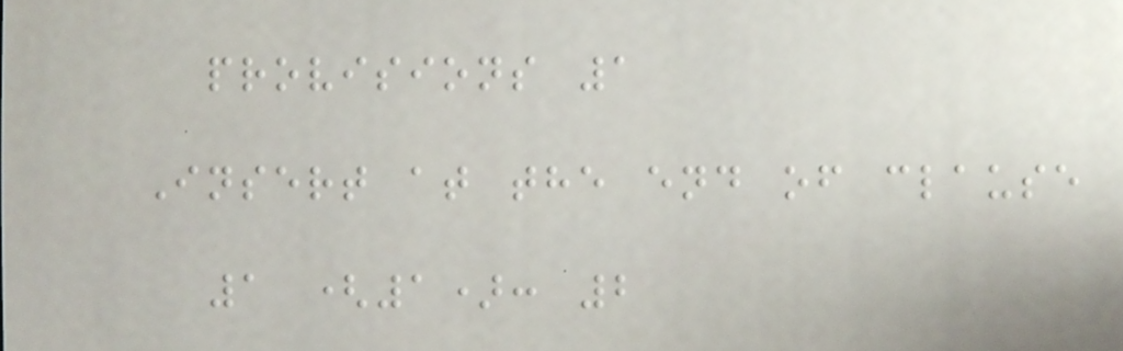provisions 1
Insert at the end of clause
1 (1): 2
